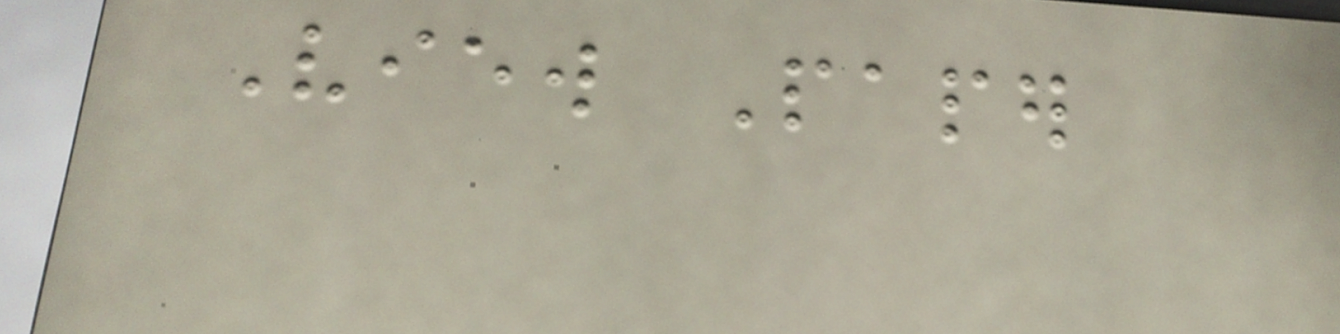View Paper
